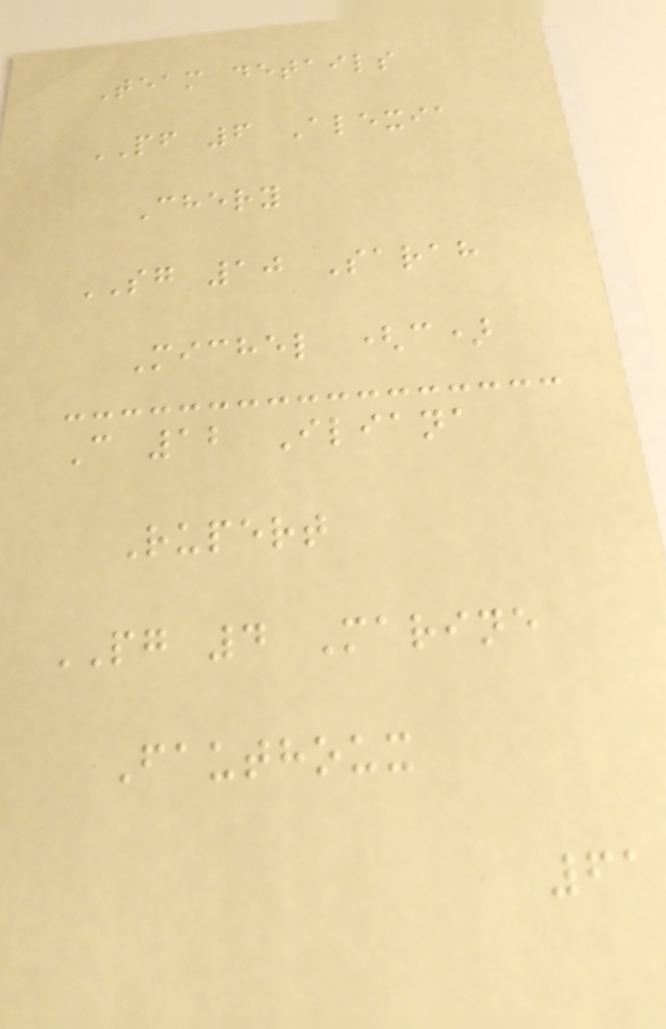Team details
PF 6 Alexia
Chery
SG 10 Sarah
Michel (c)
C 12 Iliana
Rupert
PG 4 Marine
Fauthoux
61
